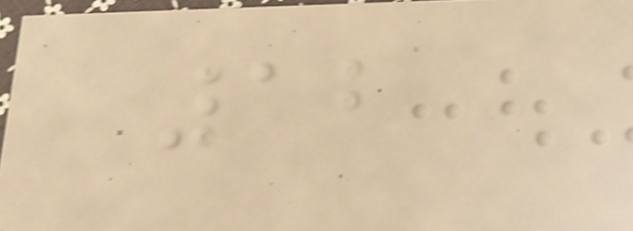12
